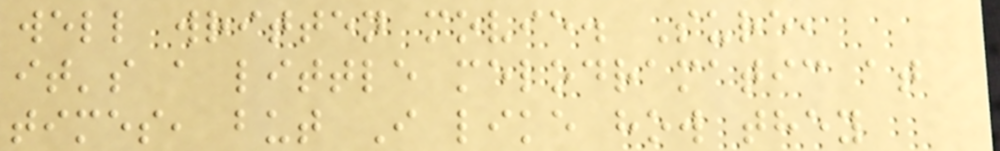well written movie. Sure,
it's a little melodramatic at
times, but I like how they
